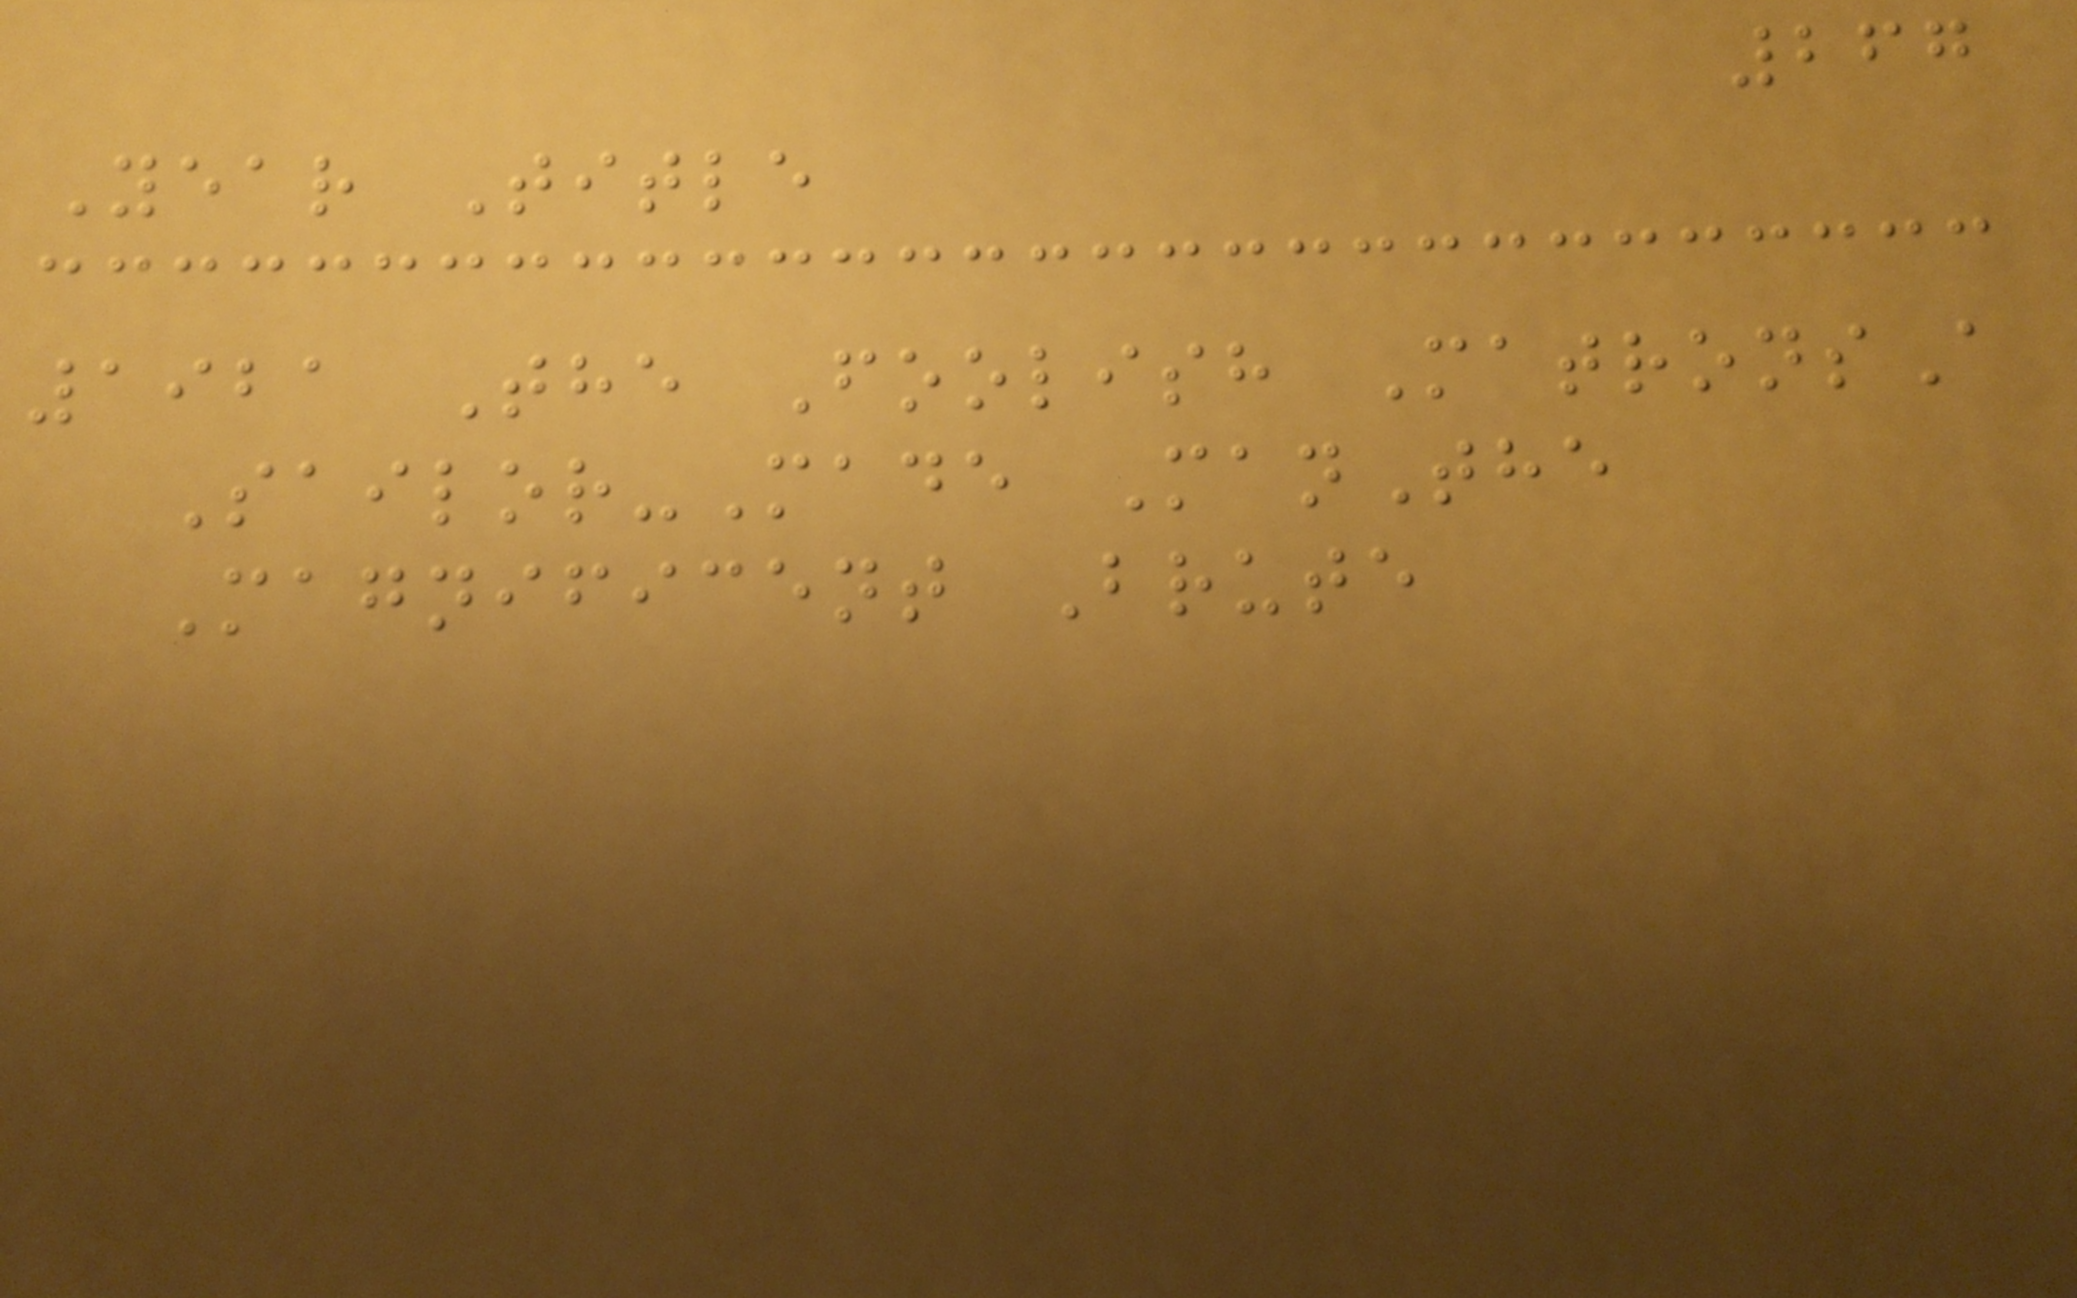267
Year Title
1921 The Foolish MatronsA
Sailor-Made ManThe
Magnificent Brute
